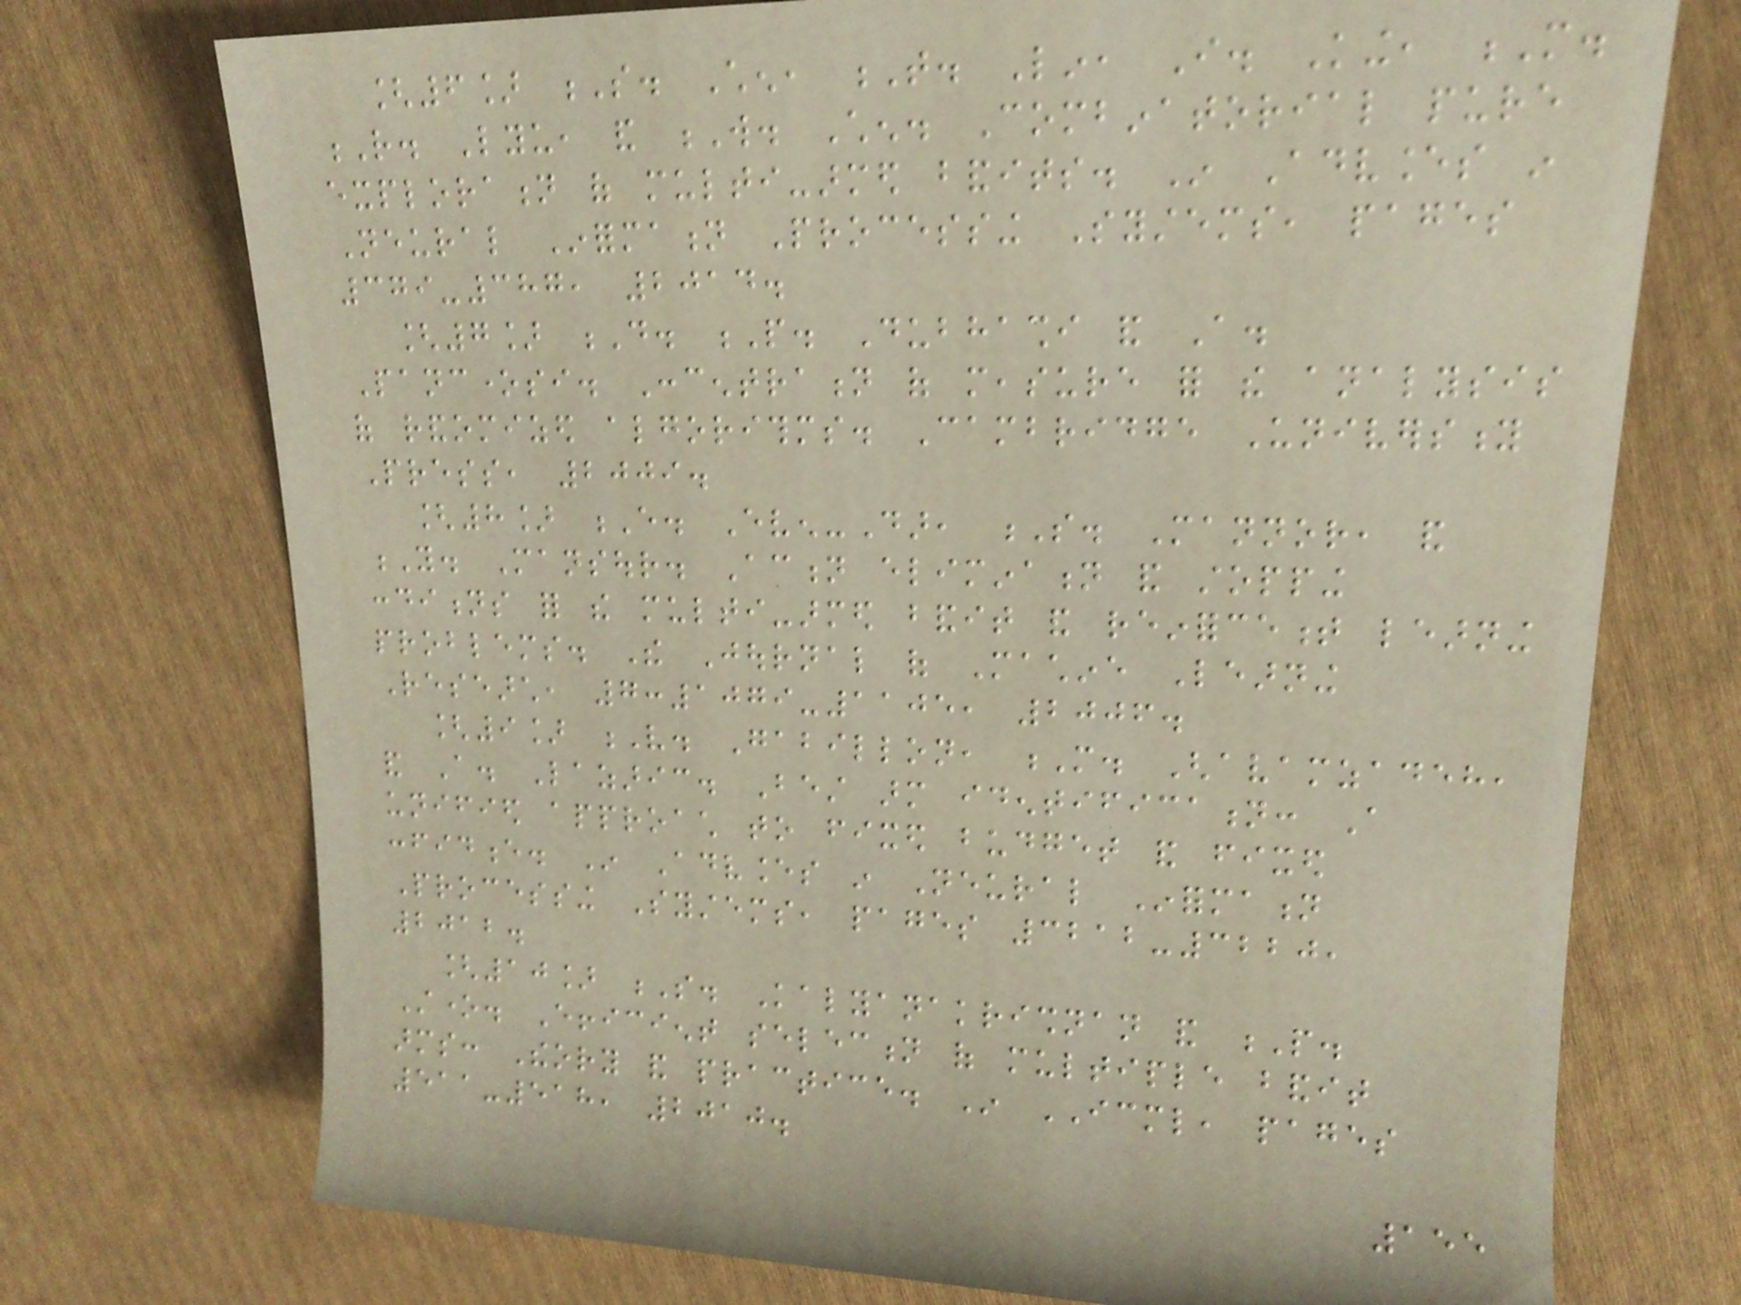[6] S. Chen, T. Lin, I. King, M.
R. Lyu, and W. Chen. Combinatorial pure
exploration of multi-armed bandits. In Advances in
Neural Information Processing Systems, pages
379-387, 2014.
[7] D. P. Dubhashi and A.
Panconesi. Concentration of measure for the analysis
of randomized algorithms. Cambridge University
Press, 2009.
[8] E. Even-Dar, S. Mannor, and
Y. Mansour. Action elimination and stopping
conditions for the multi-armed bandit and reinforcement learning
problems. The Journal of Machine Learning
Research, 7:1079-1105, 2006.
[9] V. Gabillon, M. Ghavamzadeh,
and A. Lazaric. Best arm identification: A
unified approach to fixed budget and fixed
confidence. In Advances in Neural Information
Processing Systems, pages 3212-3220,
2012.
[10] S. Kalyanakrishnan and P.
Stone. Efficient selection of multiple bandit
arms: Theory and practice. In ICML, pages
511-518, 2010.
155
